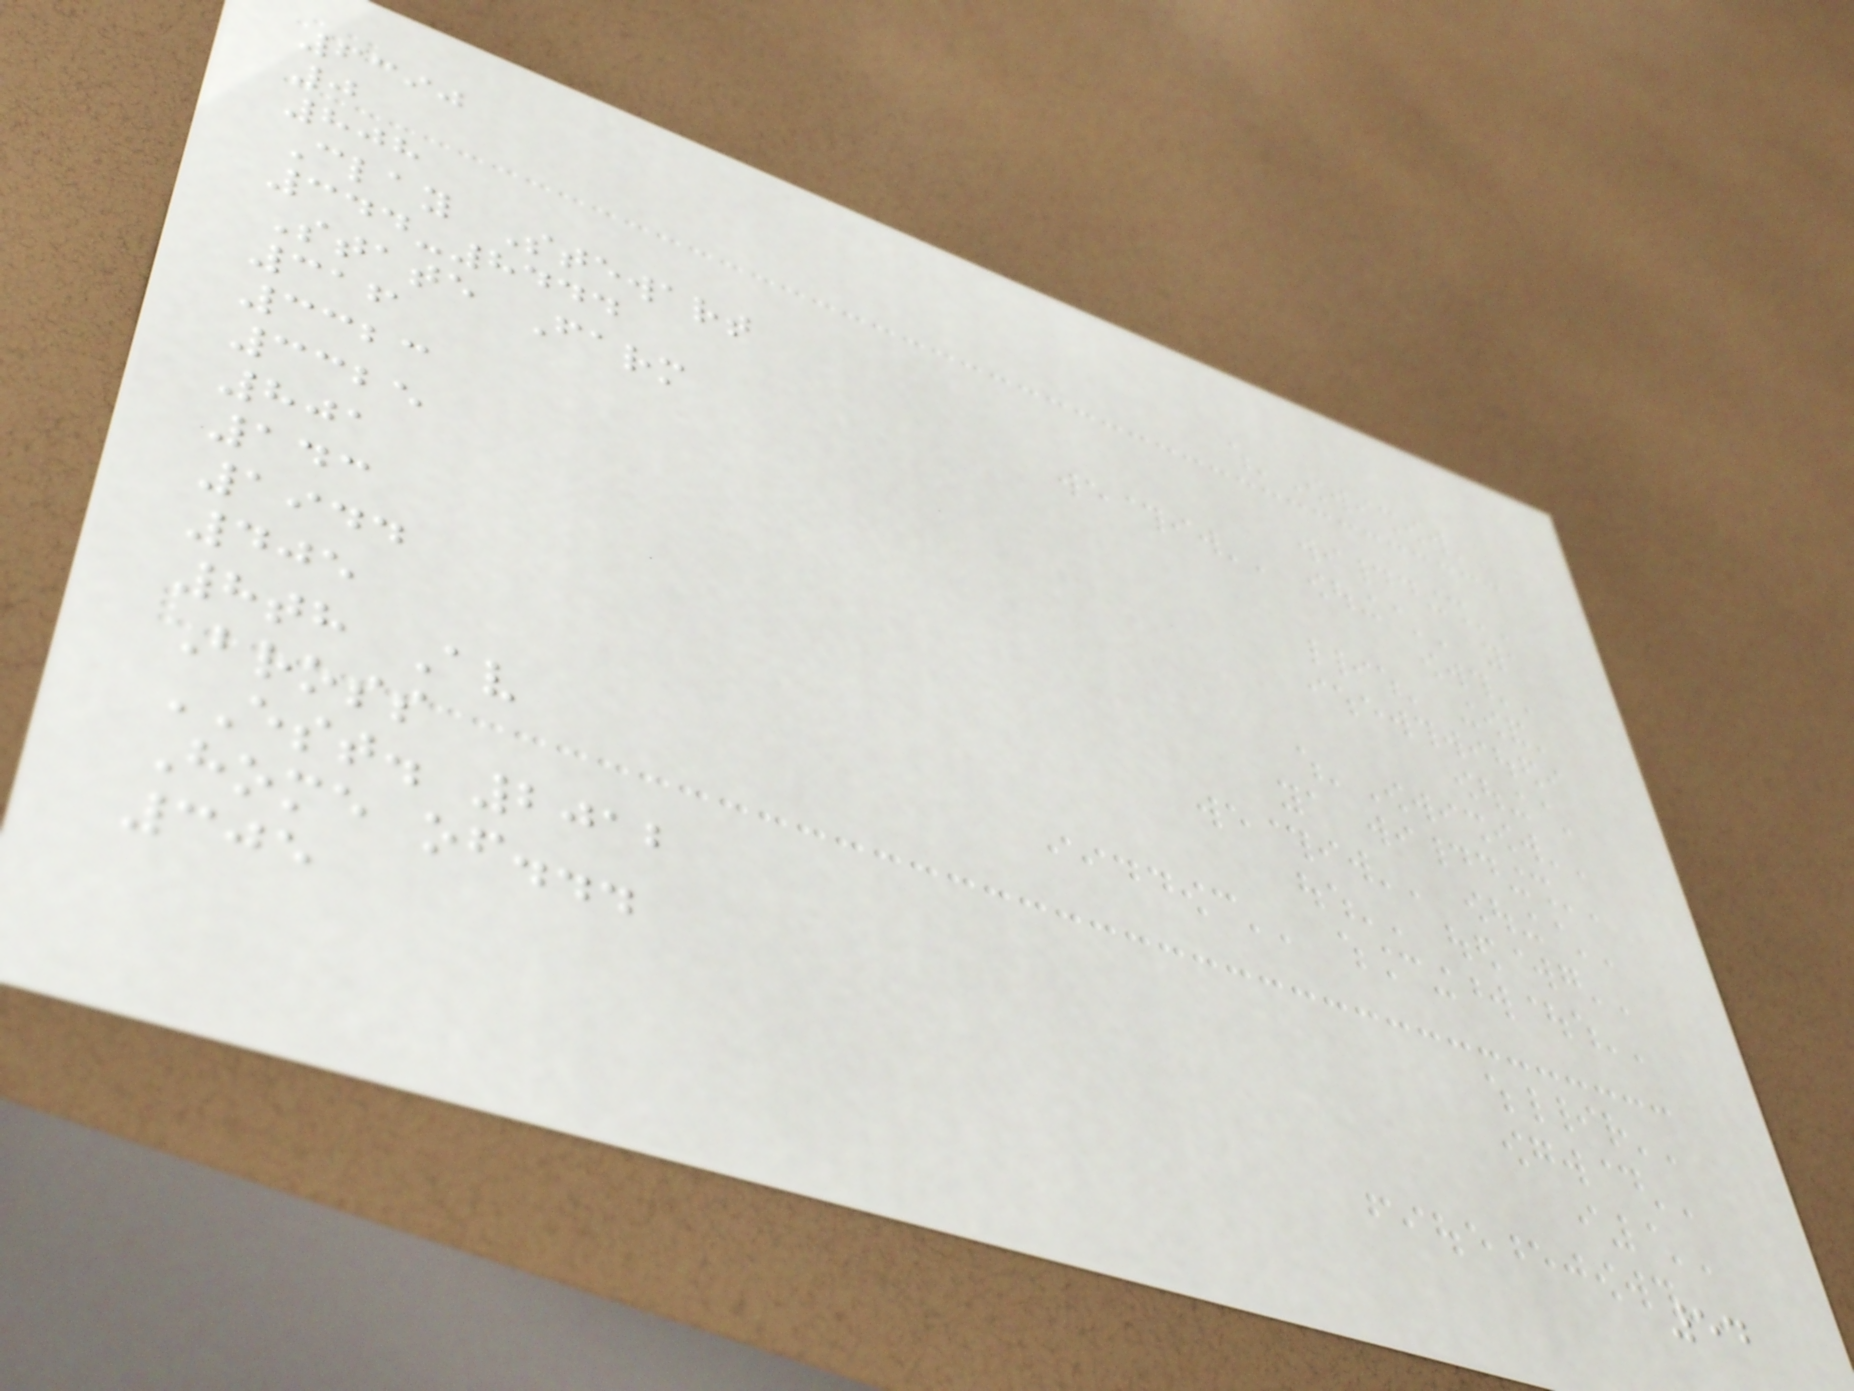6390
0
808
Clay Stewart
344-8444
State Farm
316
3323
3325
801
143
1944
405
8th Av
Bross
EST. 2012
Home of...
305
54
